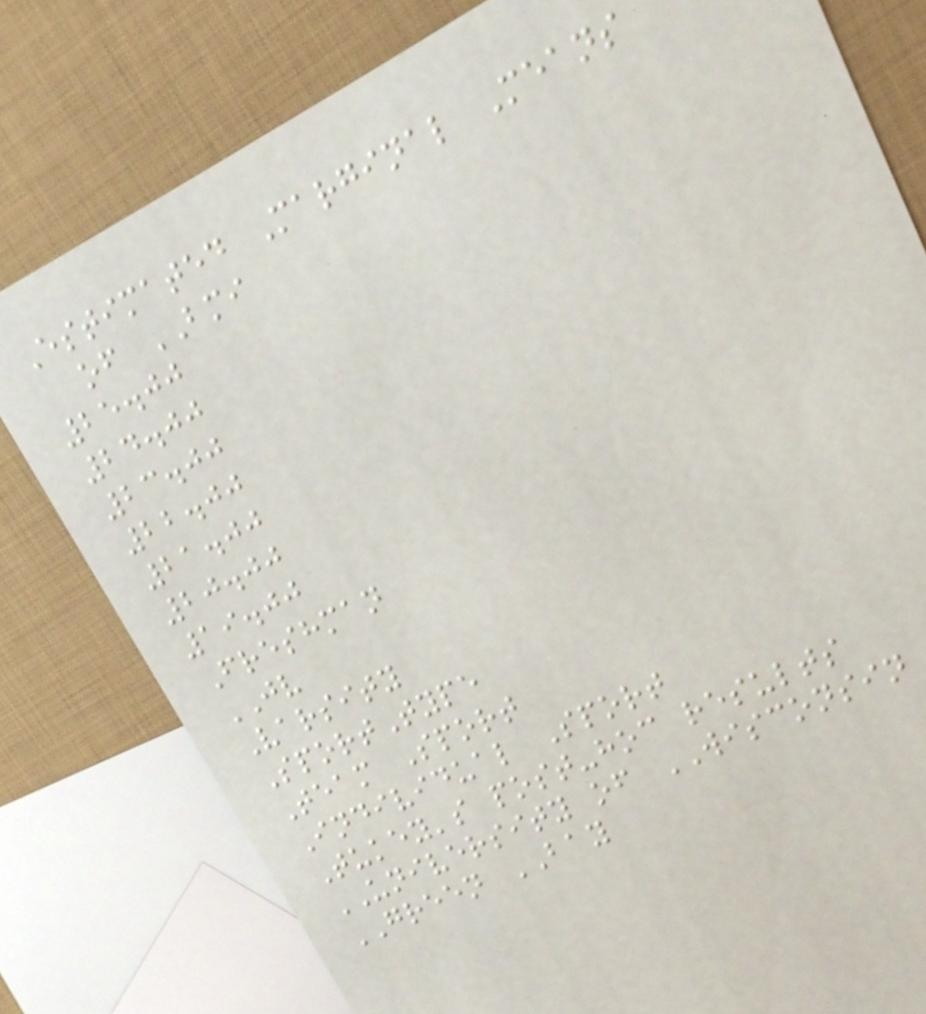Estimated Marginal Means
of BMI
25.00
24.00
23.00
22.00
21.00
20.00
19.00
Freshman
JV
Varsity
SportType
Team Sport
Individual Sport
Tukey's post-hoc results
UNIVERSITY of WISCONSIN
GREEN BAY
